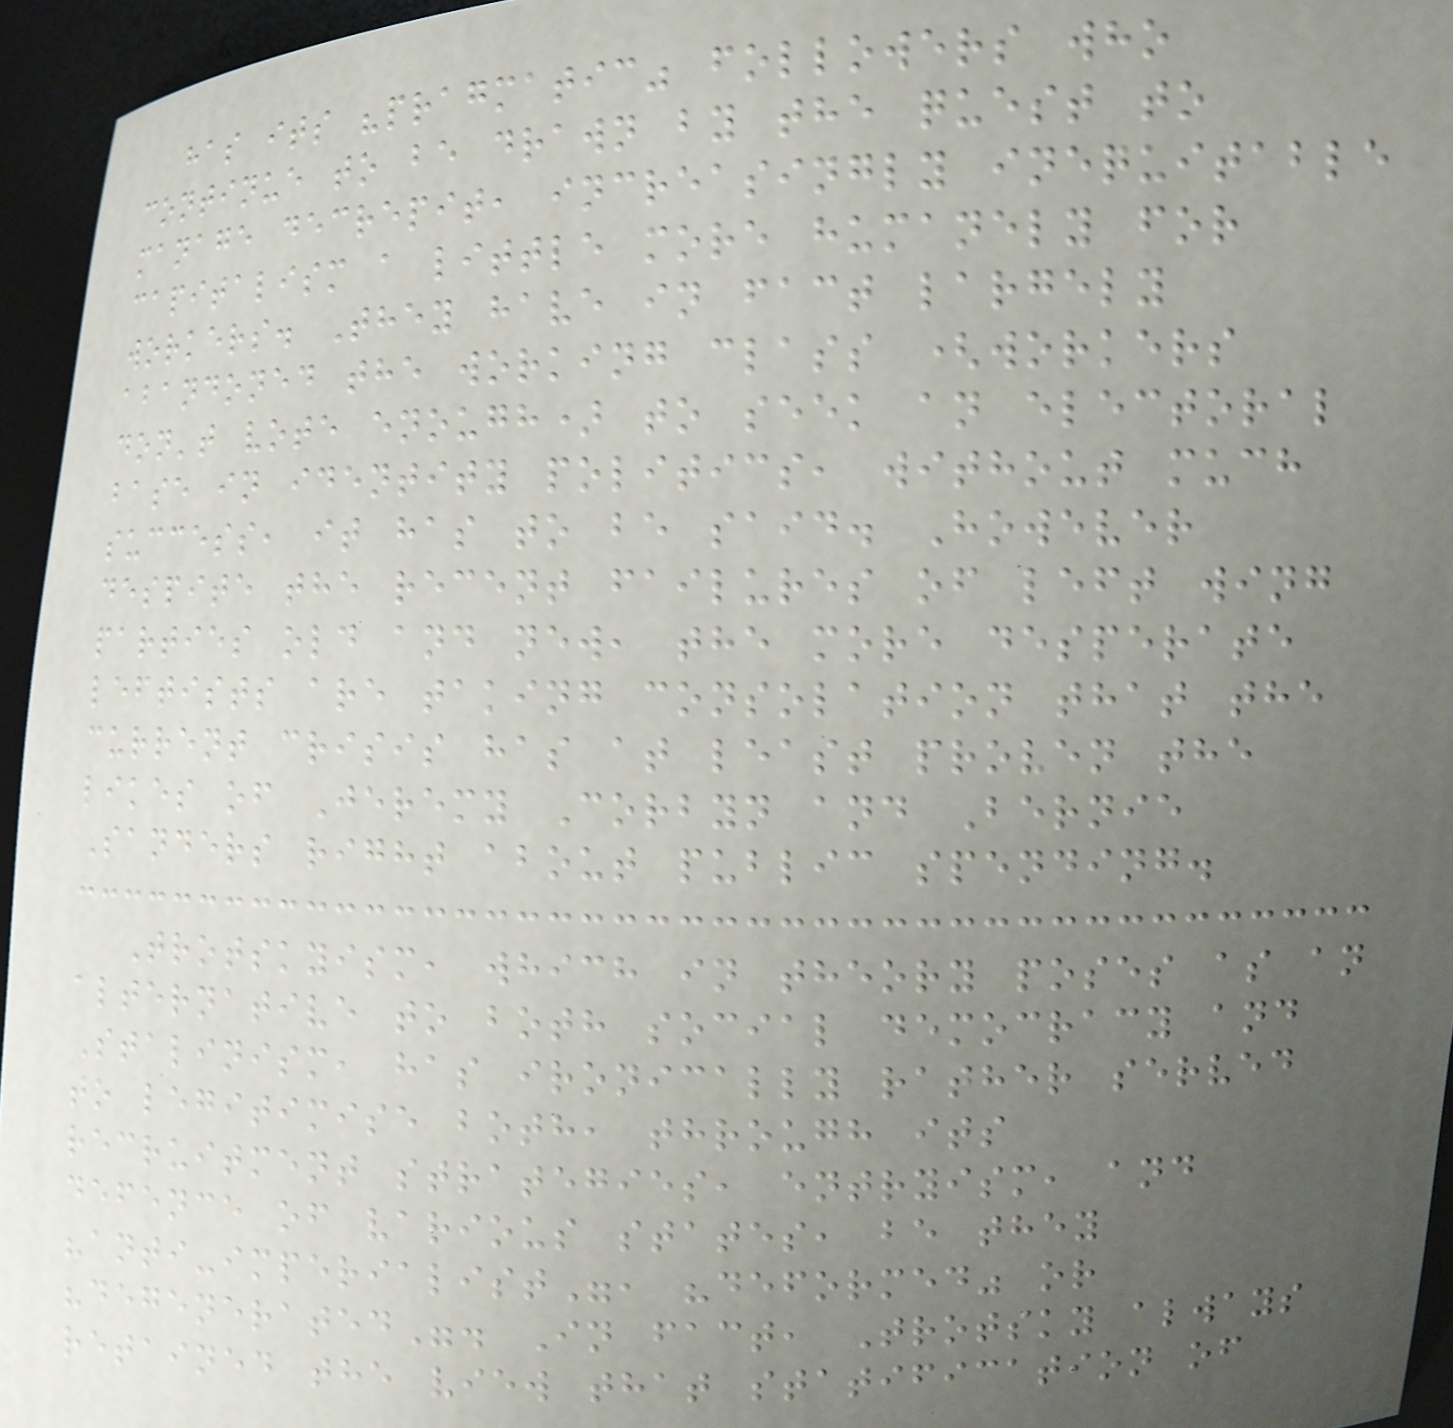has its "pragmatic" followers who
continue to be drawn by the quest to
manage decrepit, increasingly inequitable
capitalism a little more humanely for
workers. They have in fact largely
abandoned the working class (workers
don't vote enough) to seek an electoral
base in identity politics, without much
success, it has to be said. However
despite the recent failures of left wing
parties old and new, the more desperate
leftists are taking consolation that the
current crisis has at least proven the
likes of Jeremy Corbyn and Bernie
Sanders right about public spending.
Trotskyism, which in theory poses as an
alternative to both social democracy and
Stalinism, has ironically rather served
to legitimise both, through its
recruitment strategies, entryism, and
defence of various states, be they
"anti-imperialist", "deformed" or
"degenerated". In fact, Trotsky always
retained the view that statification of
